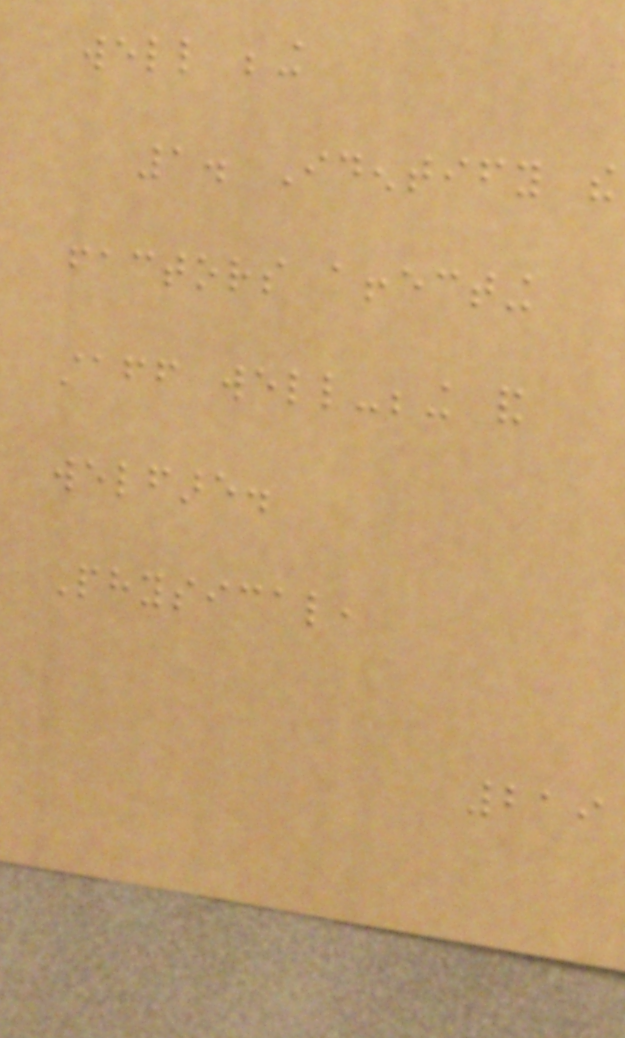well being
1. Identify the
factors affecting
staff well-being and
welfare.
Physical,
219
